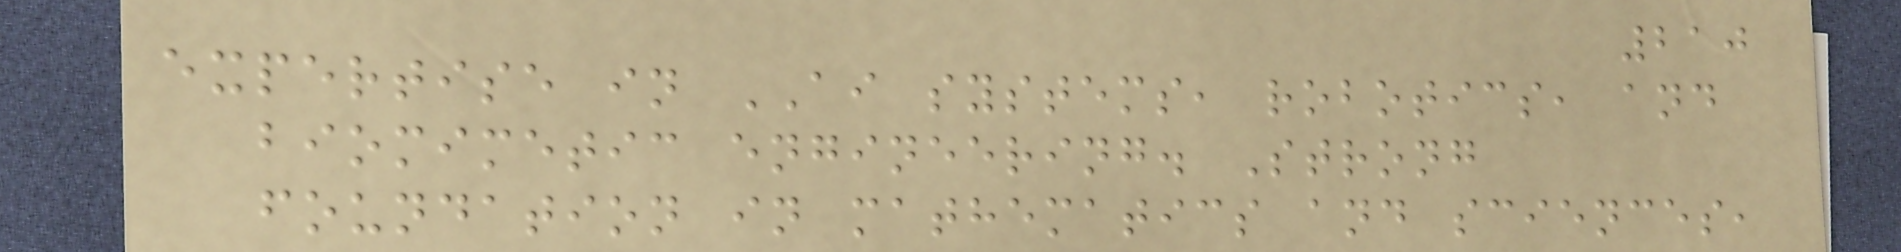210
expertise in AI systems, robotics, and
biomimetic engineering. Strong
foundation in mathematics and sciences,
